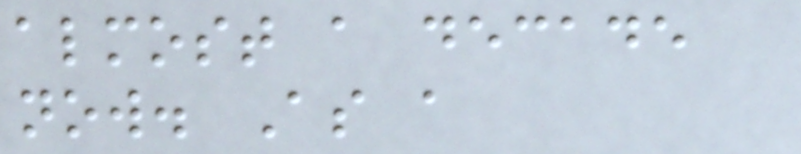almost a decade
now. As a
